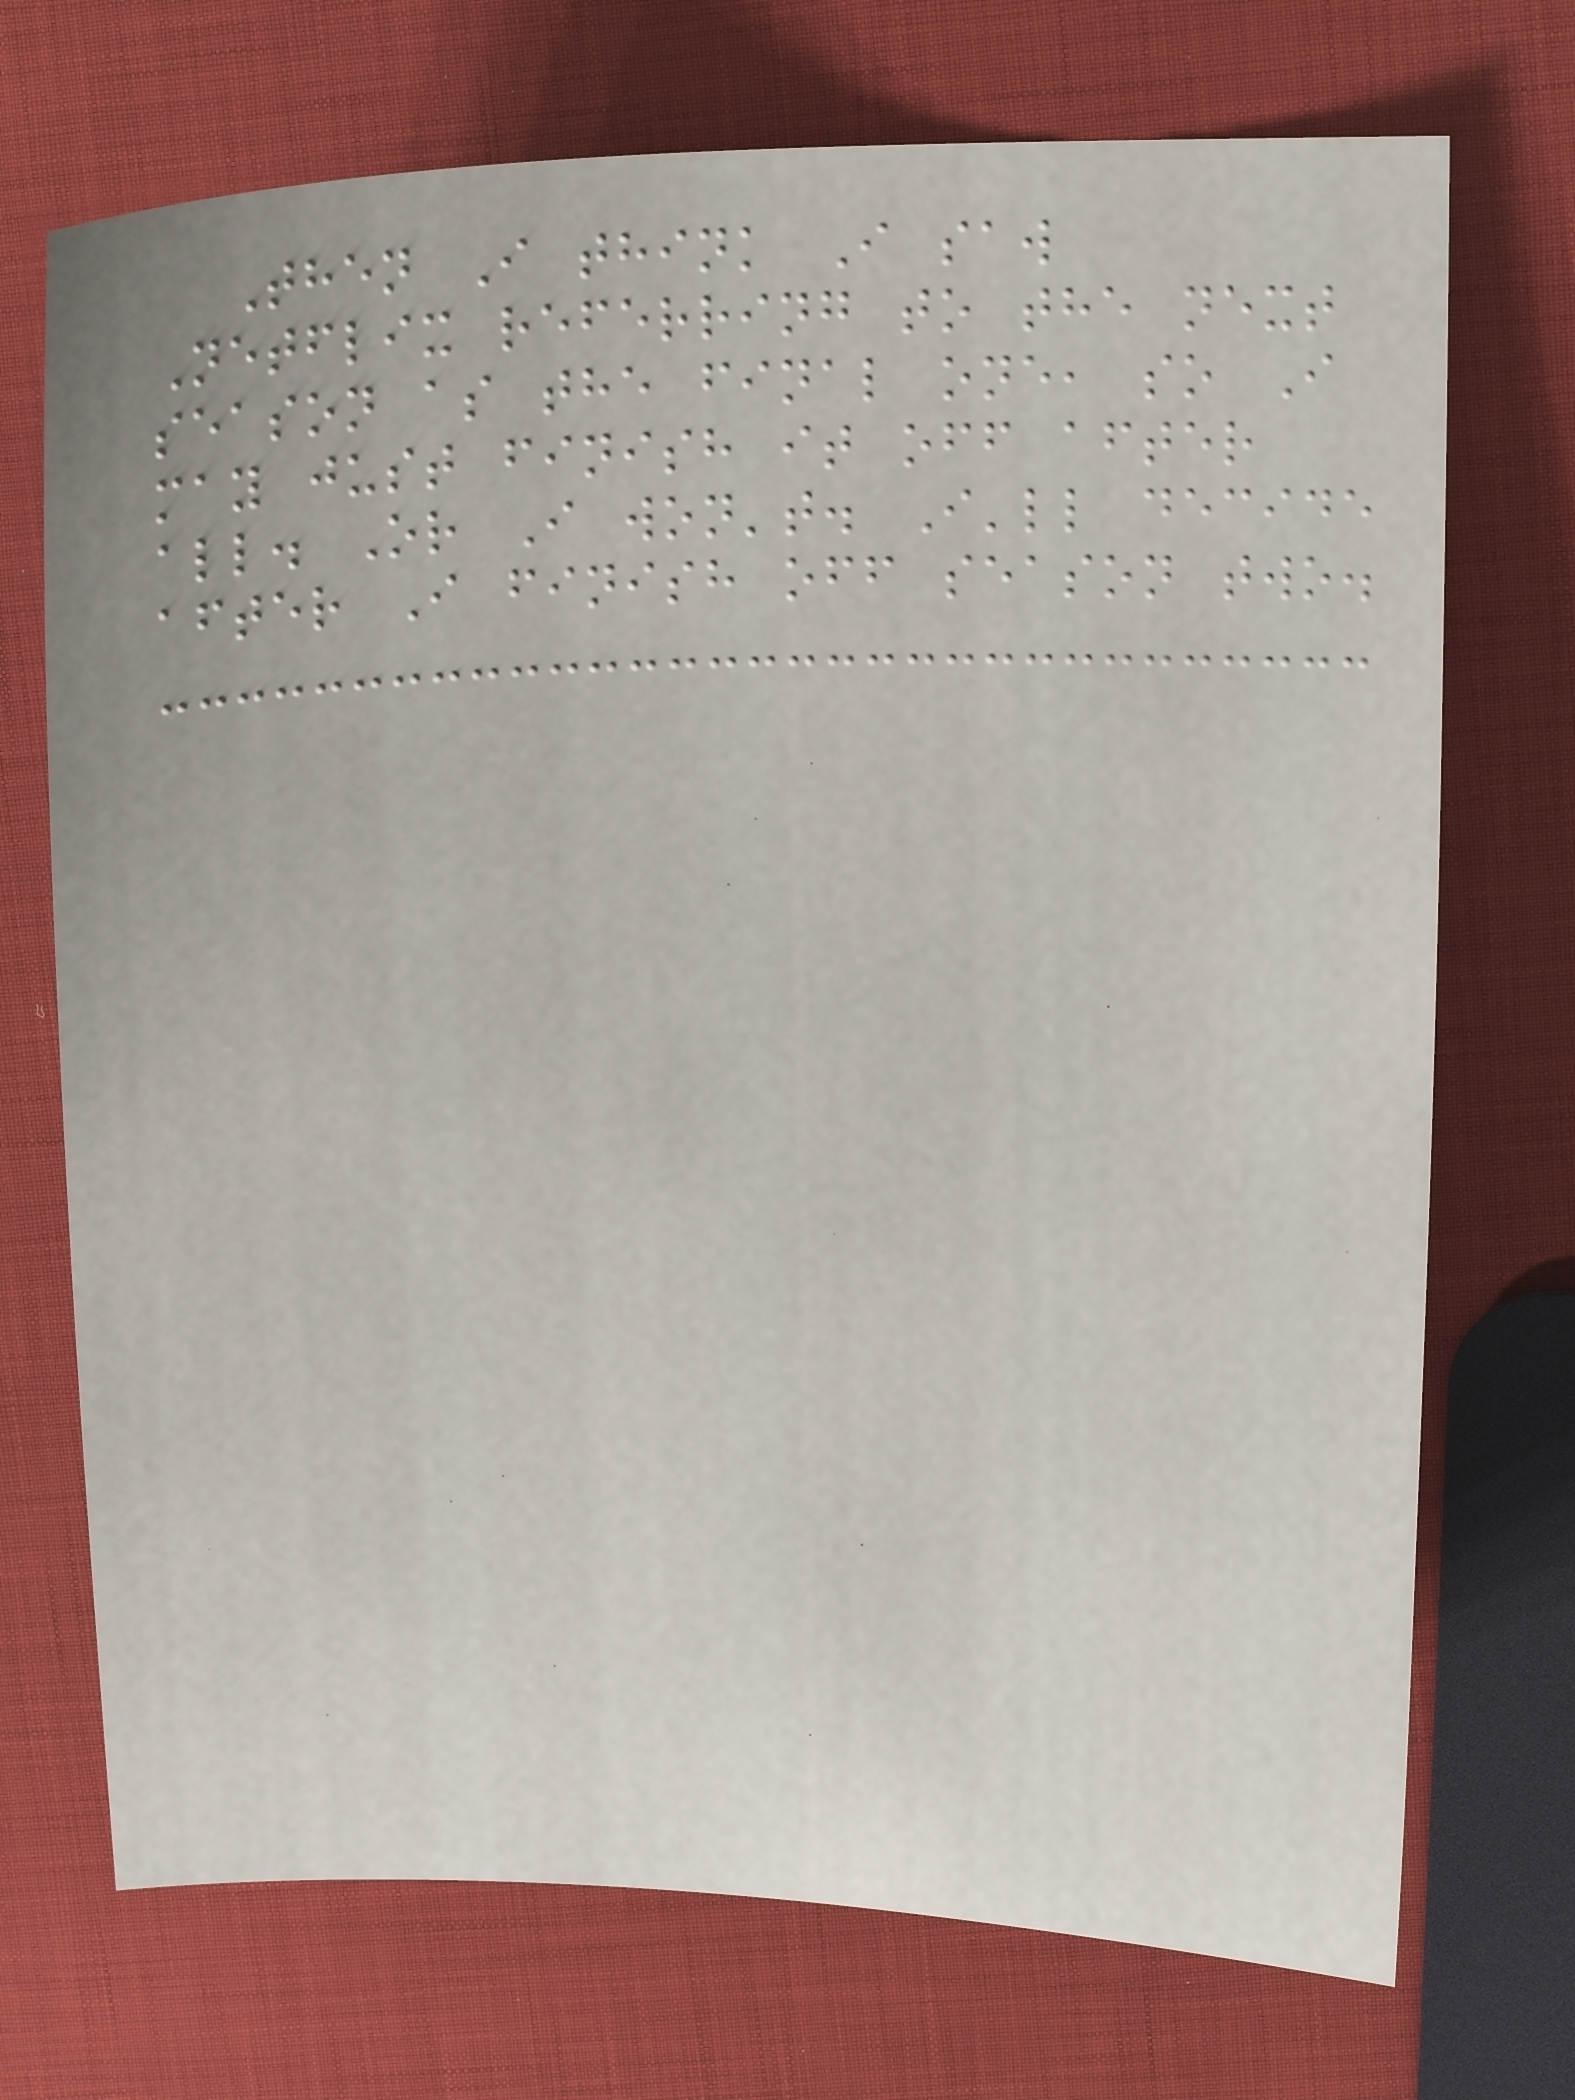Then I think I saw
Netflix referring to the next
season as the final one, so I
may just finish it off after
all. Or I won't. I'll decide
after I finish off season two.
